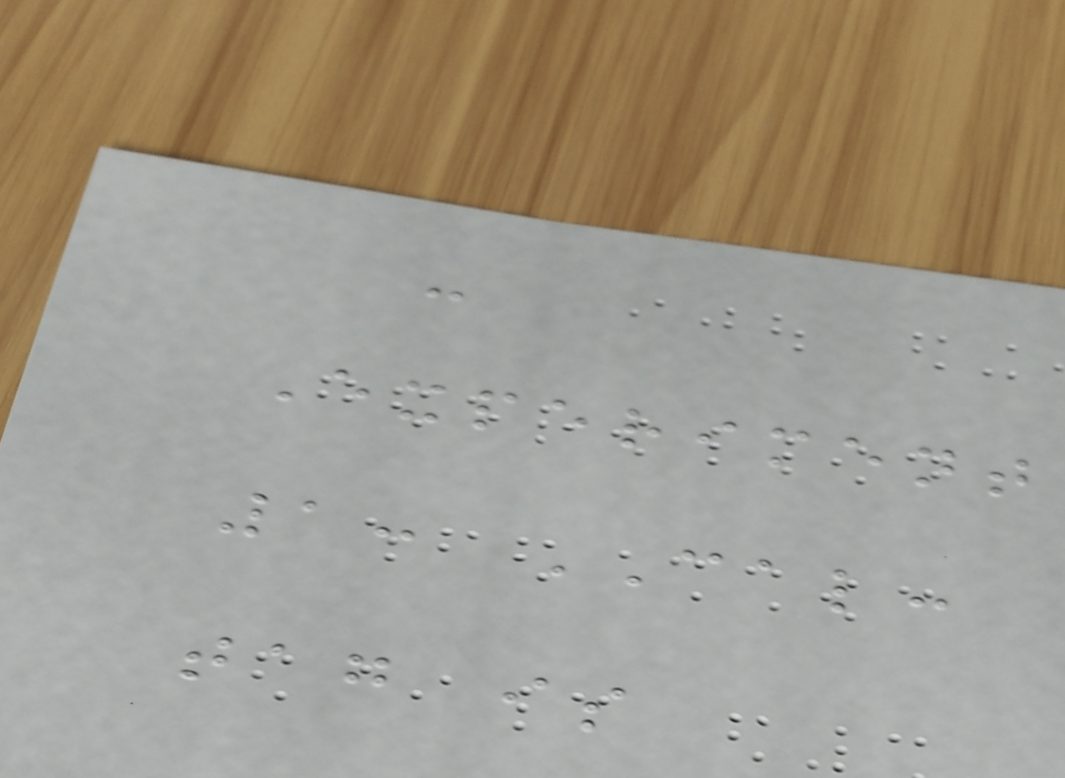-
Experiment
1: CAL:
tag is
